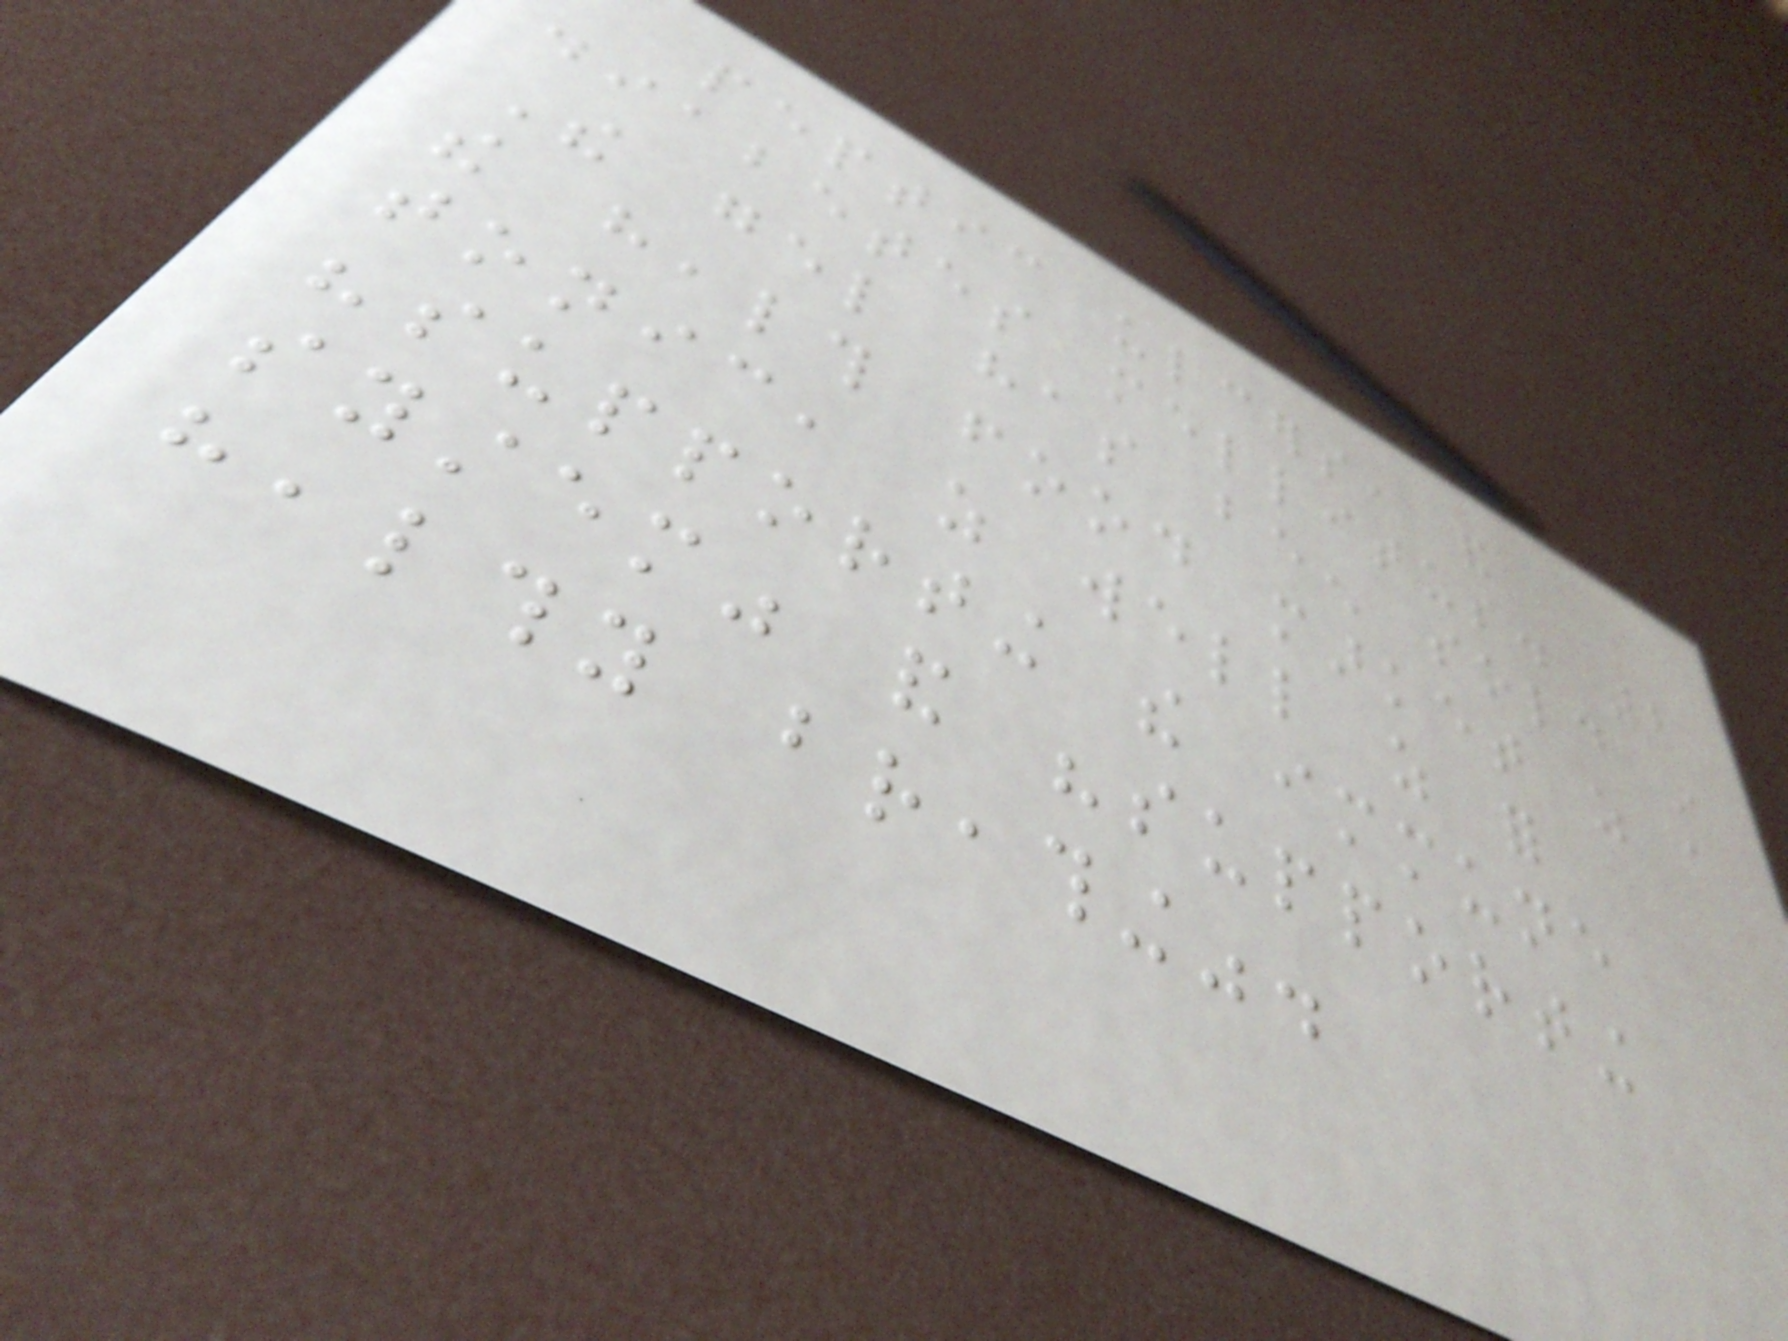peptic ulcers, and
diabetes mellitus. 2
The gel has been sold in
the health food market as a
tonic, as well as for
"supporting the immune
system" and "supporting
healthy breathing".
